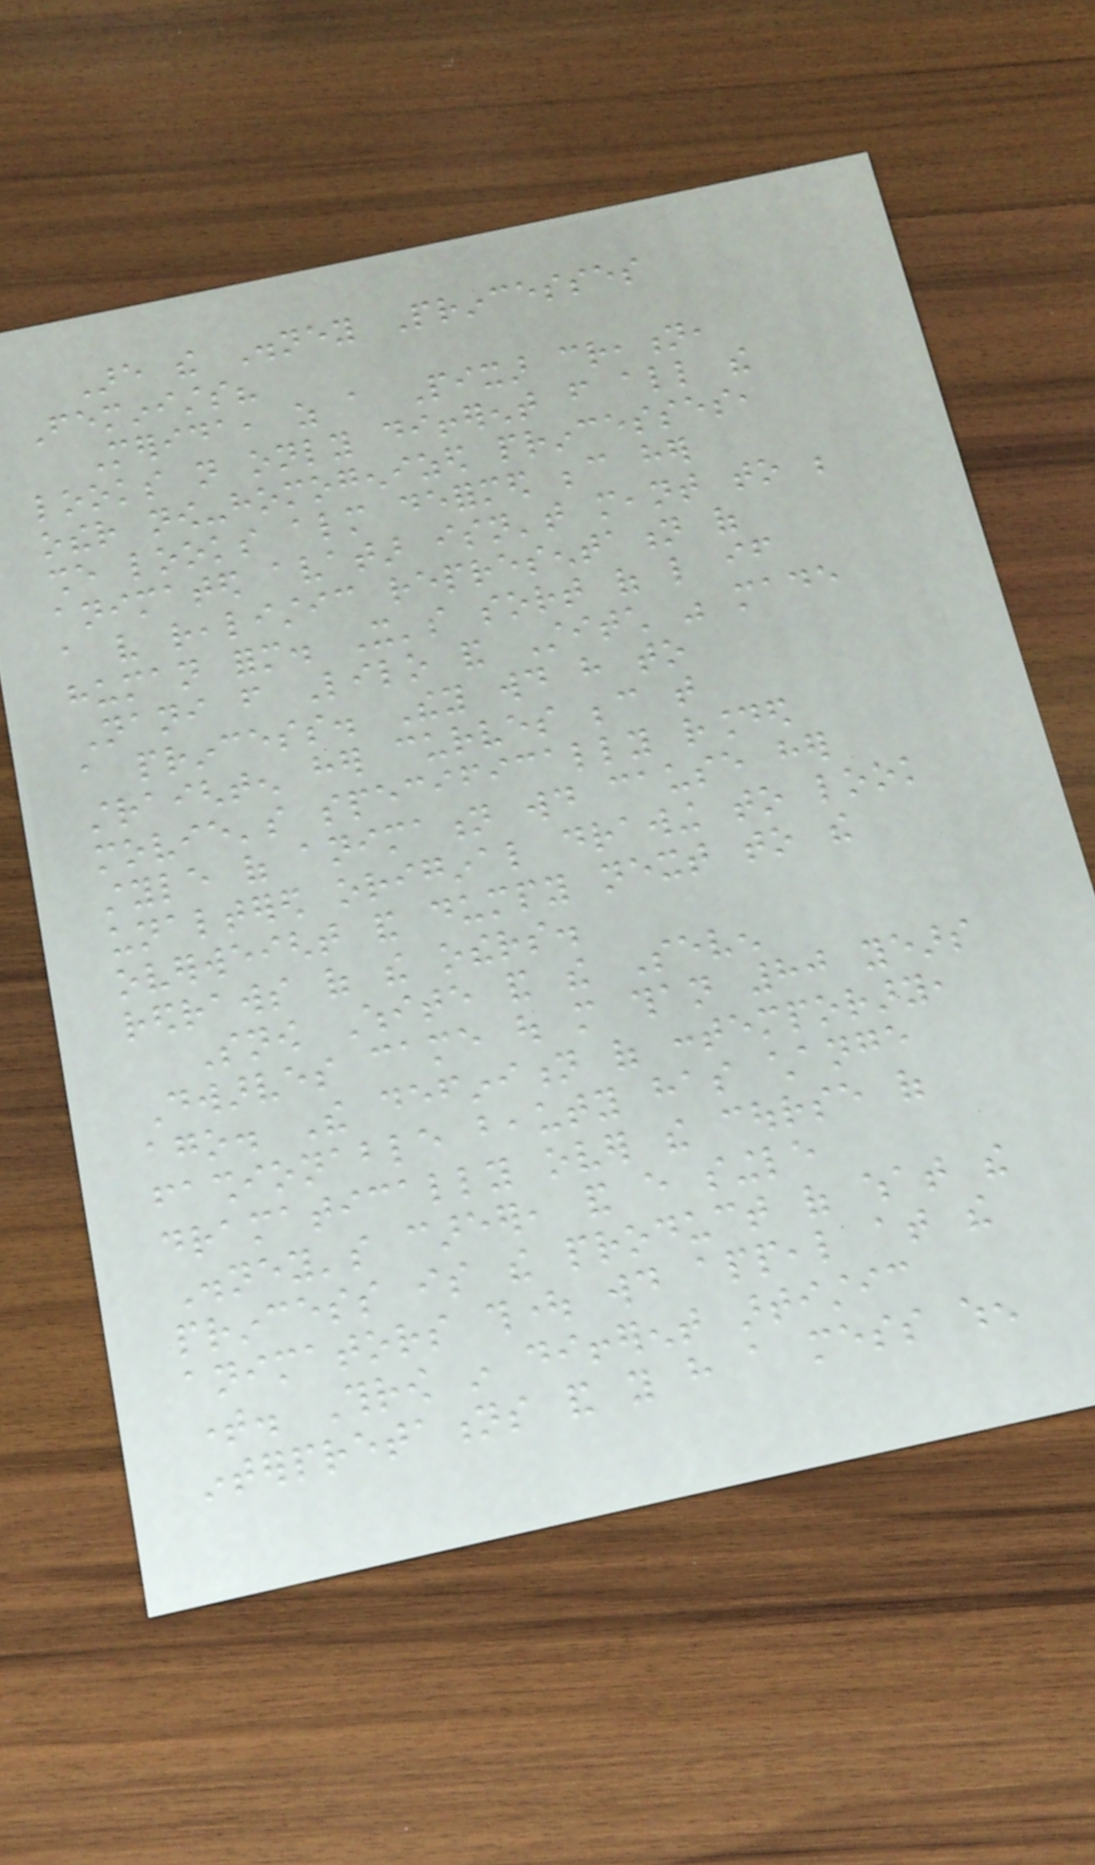Are the Disney Princesses
Feminists?
Merida, as a Pixar creation,
looks not only different from all the
other now-homogenized princesses,
she looks almost deformed because her
animated avatar isn't meant to be
a very realistic representation of
human form. It's sort of like if
Nani from Lilo and Stitch was made
a princess. They would have to
straighten her curves because that
movie's specifically rounded
style of animation would cause her
unaltered original drawing to look
overweight and dumpy next to the
redraws of the others.
Snow White and the Seven
Dwarves came out more than 80 years
ago. The definition of contemporary,
fashionable beauty has change
dramatically over the course of
Disney's career, and every single
princess is the product of what the
animators thought would appeal at the
time. Throw in different artistic
interpretations and you have a mess when
